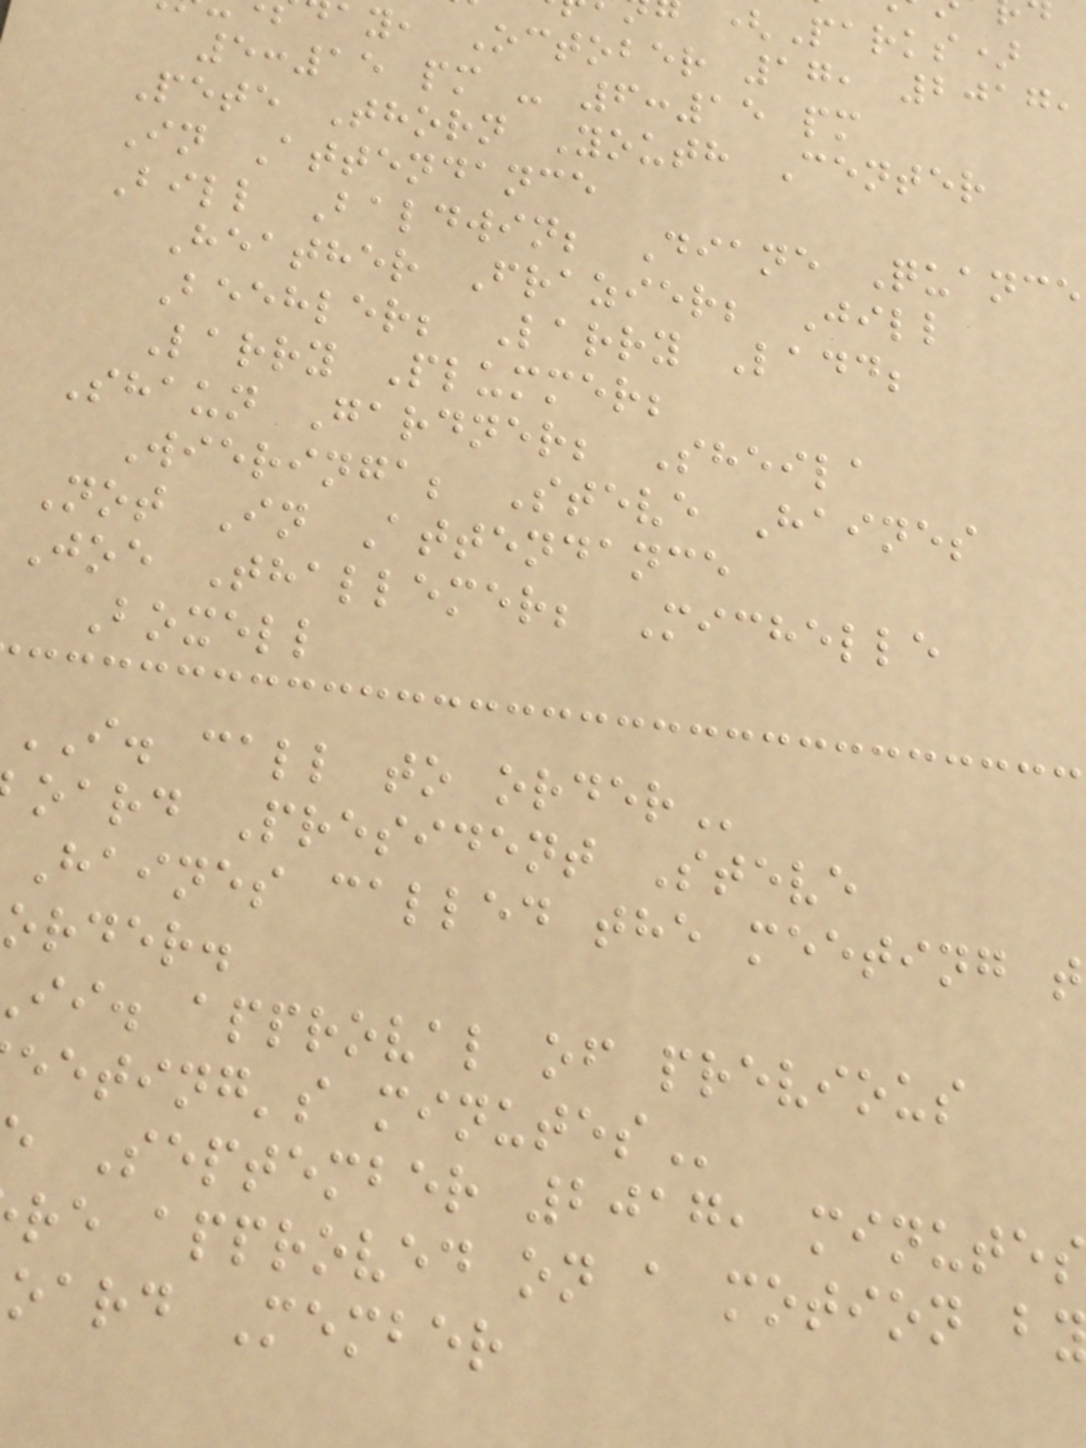(Parks)
ay, October 17, 2017,
5:15 pm - 6:15 pm
Pete Thorn Youth Center
In Attendance
Bill Baldwin; Diane Quance
Heather Frazier; Jill
Beehler; Larry Ladd;
Larry Plummer;
Shaun Gardner; Sheila
Wieringa; Steve Haines
Not In Attendance
Joe Thallemer; Michelle
Boxell
I. call to
oard President Steve
Haines called the meeting t
order.
ii. approval of previous
eeting's
September 2017, minutes
re approved on a motion b
oard Member
